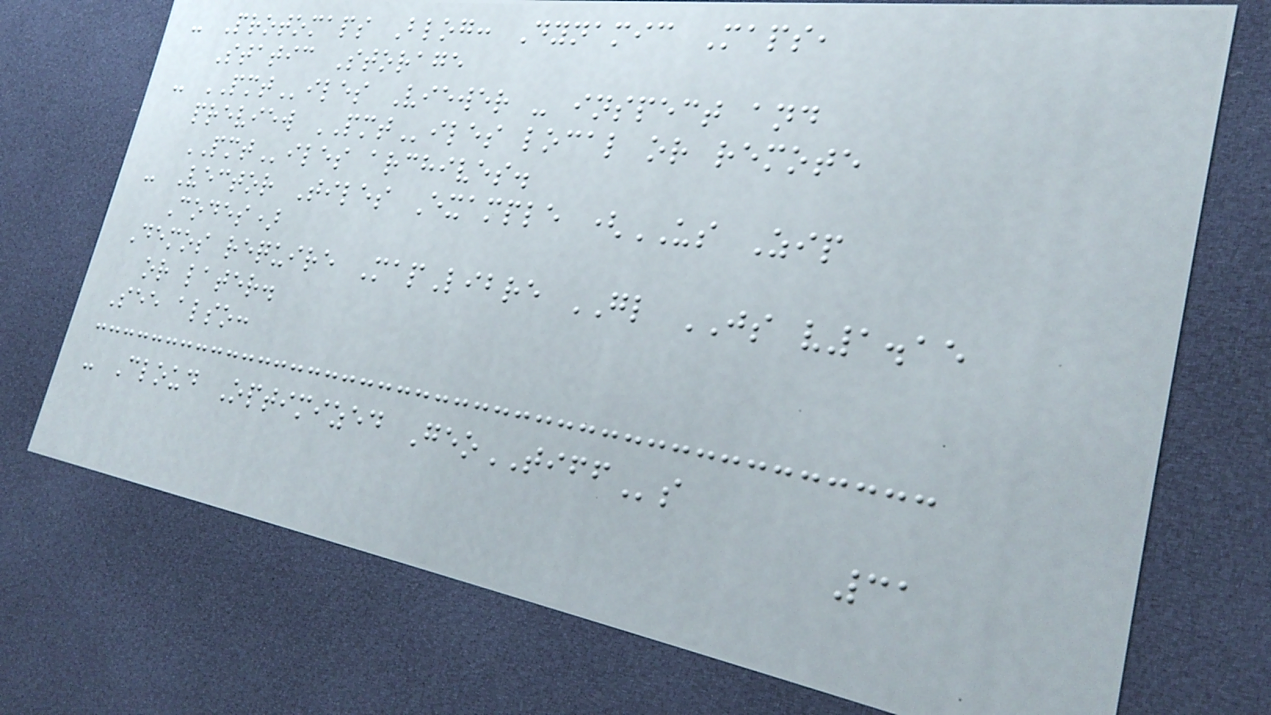- Protomaps Blog: Dynamic Maps,
Static Storage
- PMTiles Viewer - inspect and
preview PMTiles local or remote
PMTiles archives.
- Vector Tiles Example (US Zip
Codes)
Demos require MapLibre GL JS v1.15
or later.
See also:
- Cloud Optimized GeoTIFFs
31
